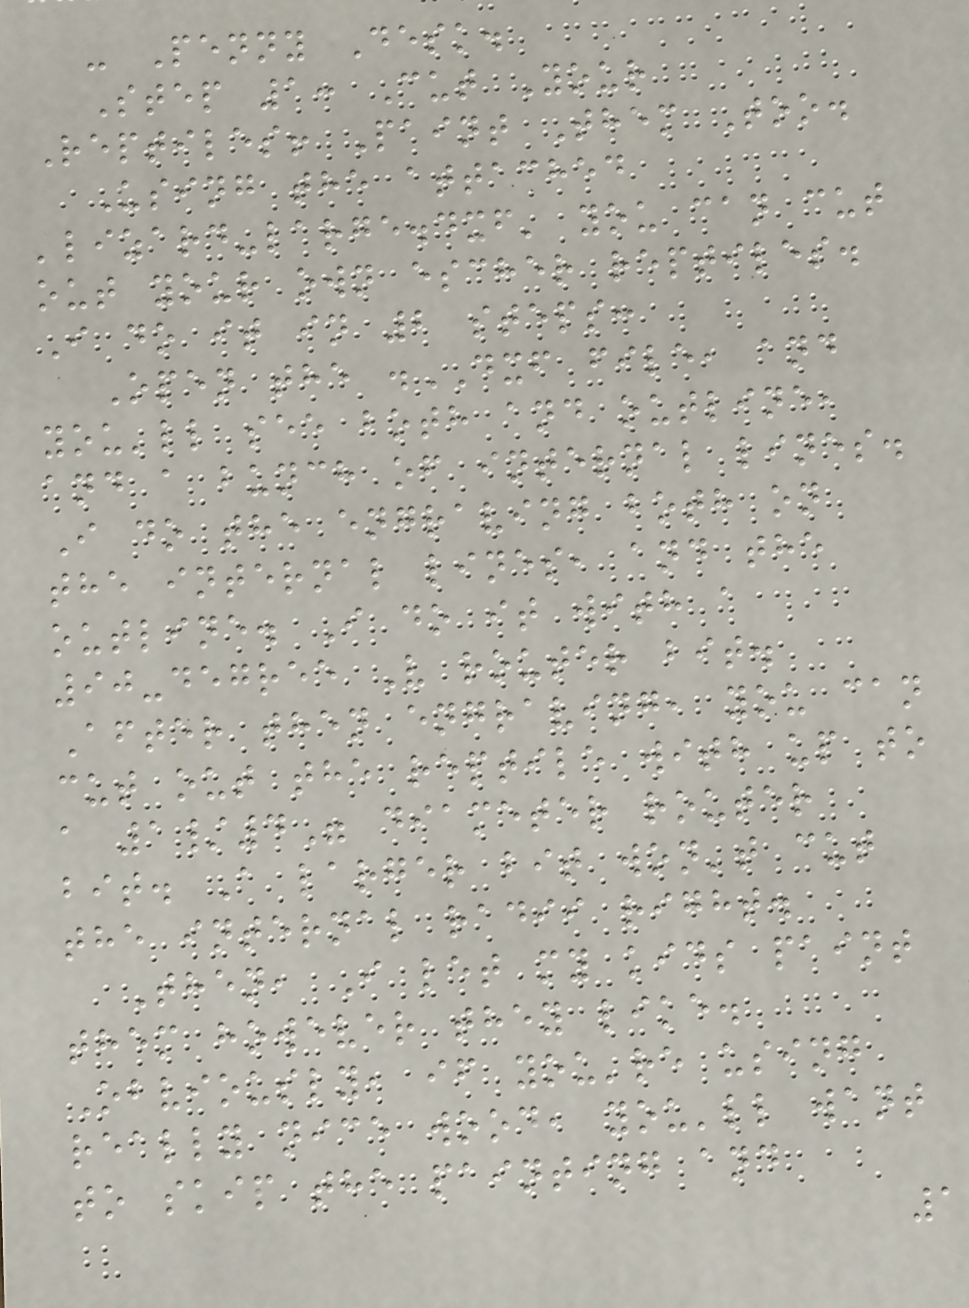- Penny Desk.
Step 1: Cut Your
Reptiles! Paint Them Too.
Using the attached
'lizard-large.dxf' you can cut
out your own escher reptiles.
I do it in 2 steps:
Open the .DXF file, and
you'll see both and outline,
and a bunch of internal lines.
I do the engraving both on
the internal lines, and the
outline. I do it with a
90-degree V router bit.
After then engraving, you can
cut out the reptile with up to
a 1/4" diameter router
bit. A larger bit won't cut
the internal radii right.
Then, I let my kids paint
them however they like.
Obviously, if you're using
really nice wood, you'll want
to skip the painting and
1
